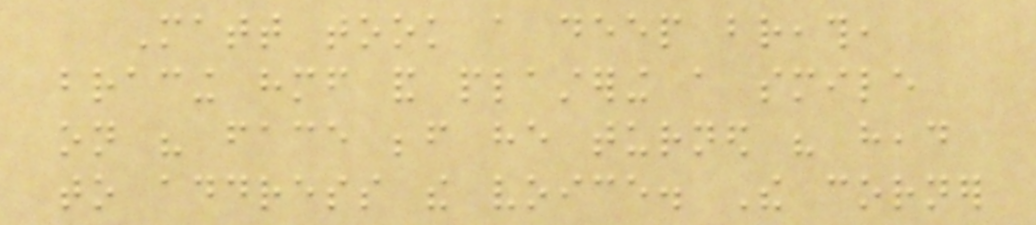Matt took a deep breath,
bracing himself and plastering a smile
on his face before he turned his head
to address the voice. The corner
